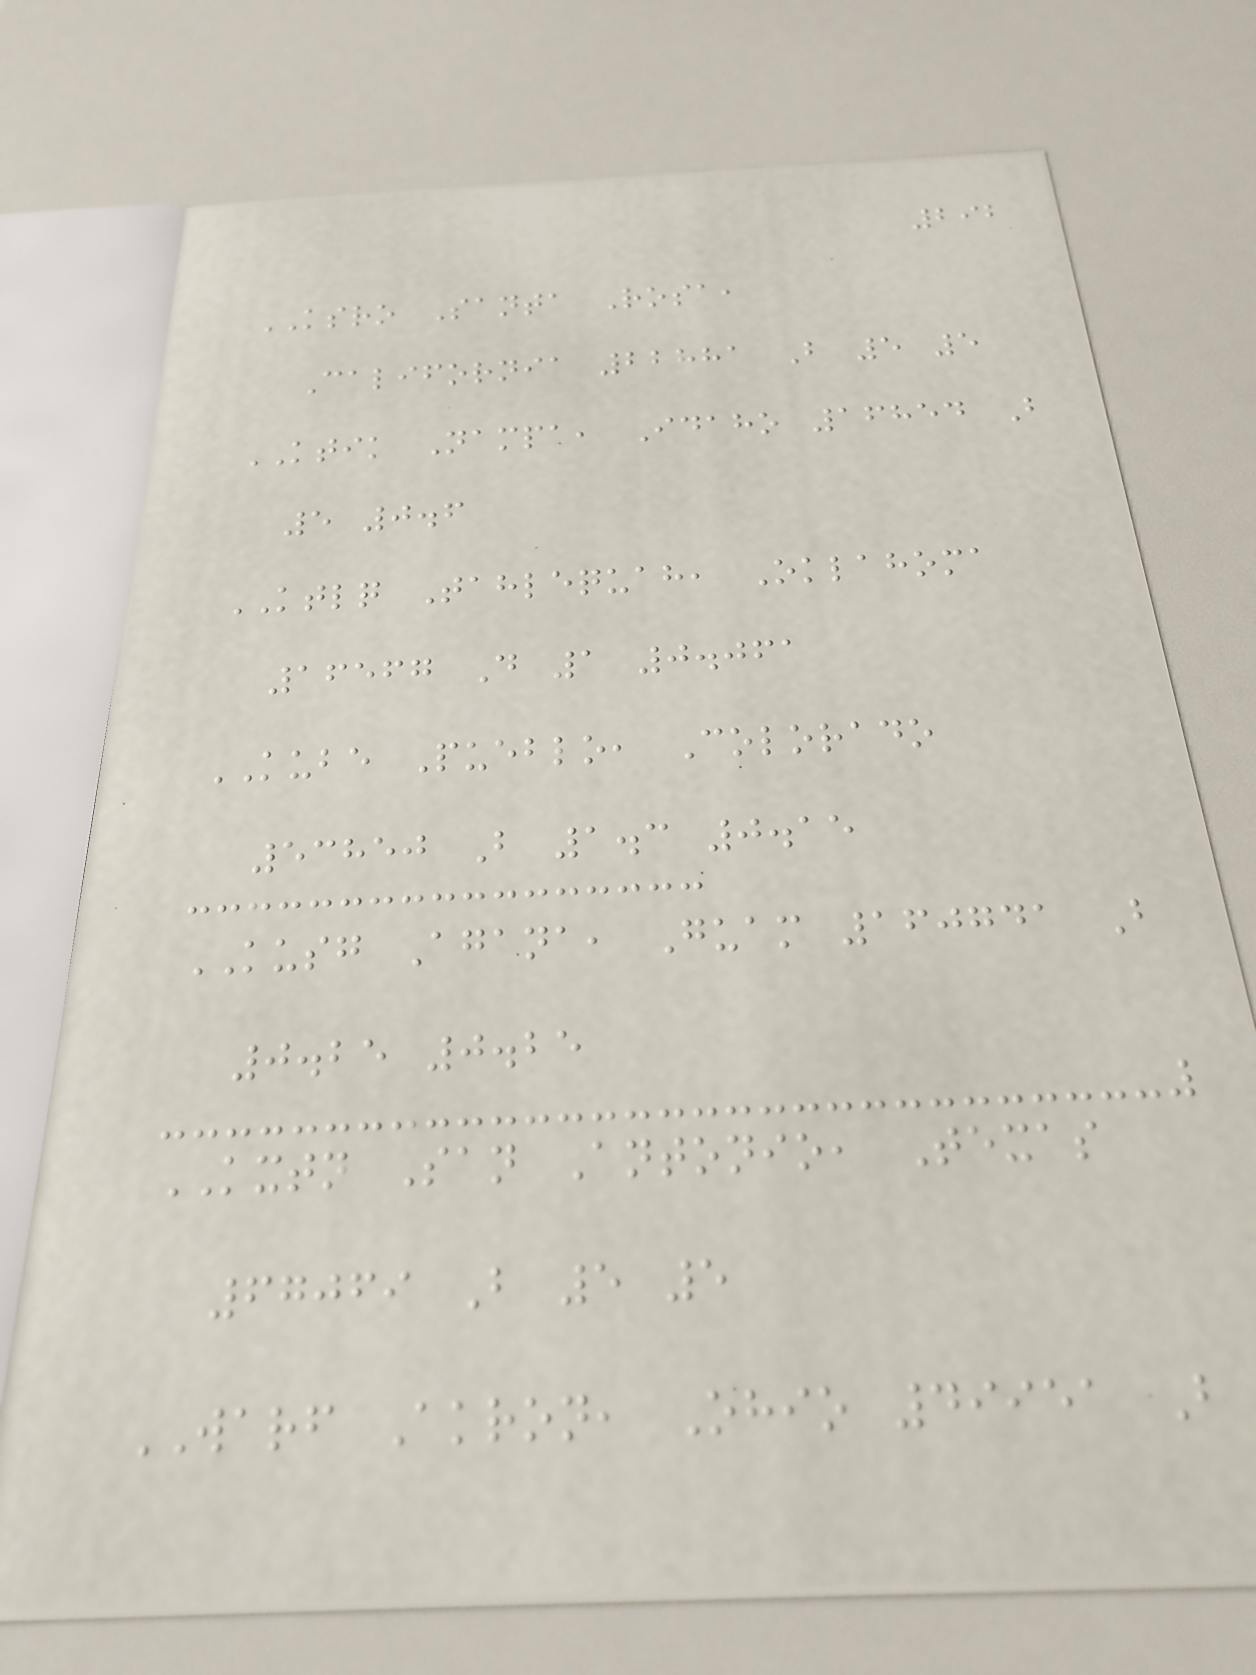292
KSRO Santa Rosa,
California 22881 B 5 5
KTIK Nampa, Idaho 16854 B
5 0.6
KTLQ Tahlequah, Oklahoma
16567 D 1 0.061
KUBE Pueblo, Colorado
53850 B 1.3 0.15
KUSG Agana, Guam 160741 B
0.25 0.25
KXTN San Antonio, Texas
67069 B 5 5
WARF Akron, Ohio 49951 B
